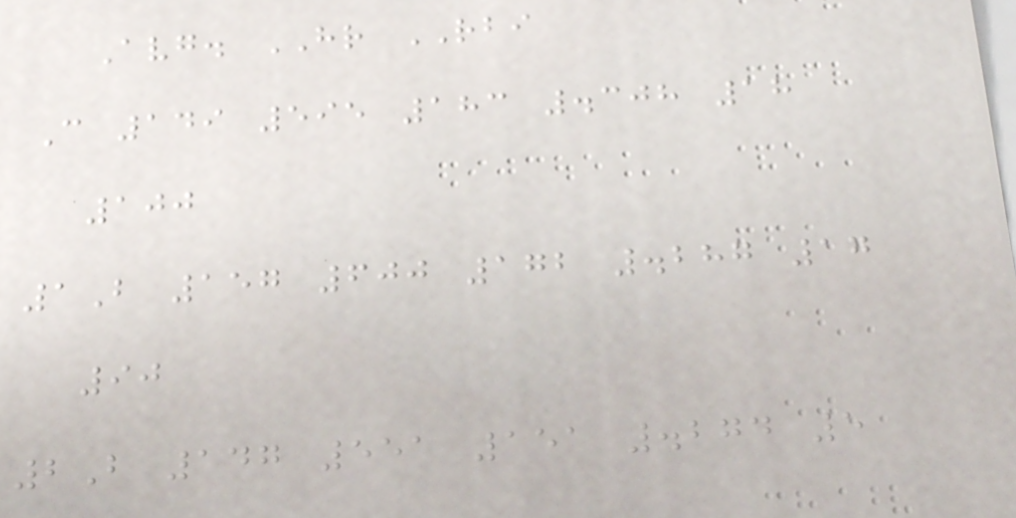Avg. HR RBI
C 149 595 183 .308 18
100
1B 157 600 172 .287 17
90
2B 147 551 151 .274 5
